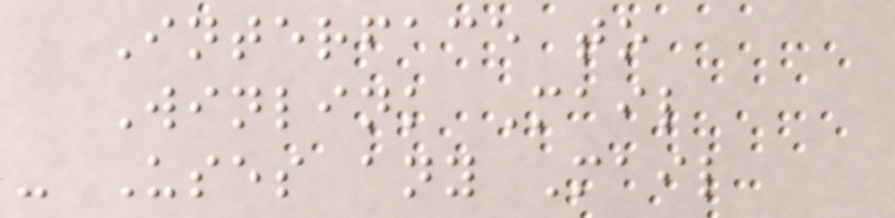Interface to
Winlink Mail
- Uses any Mail
